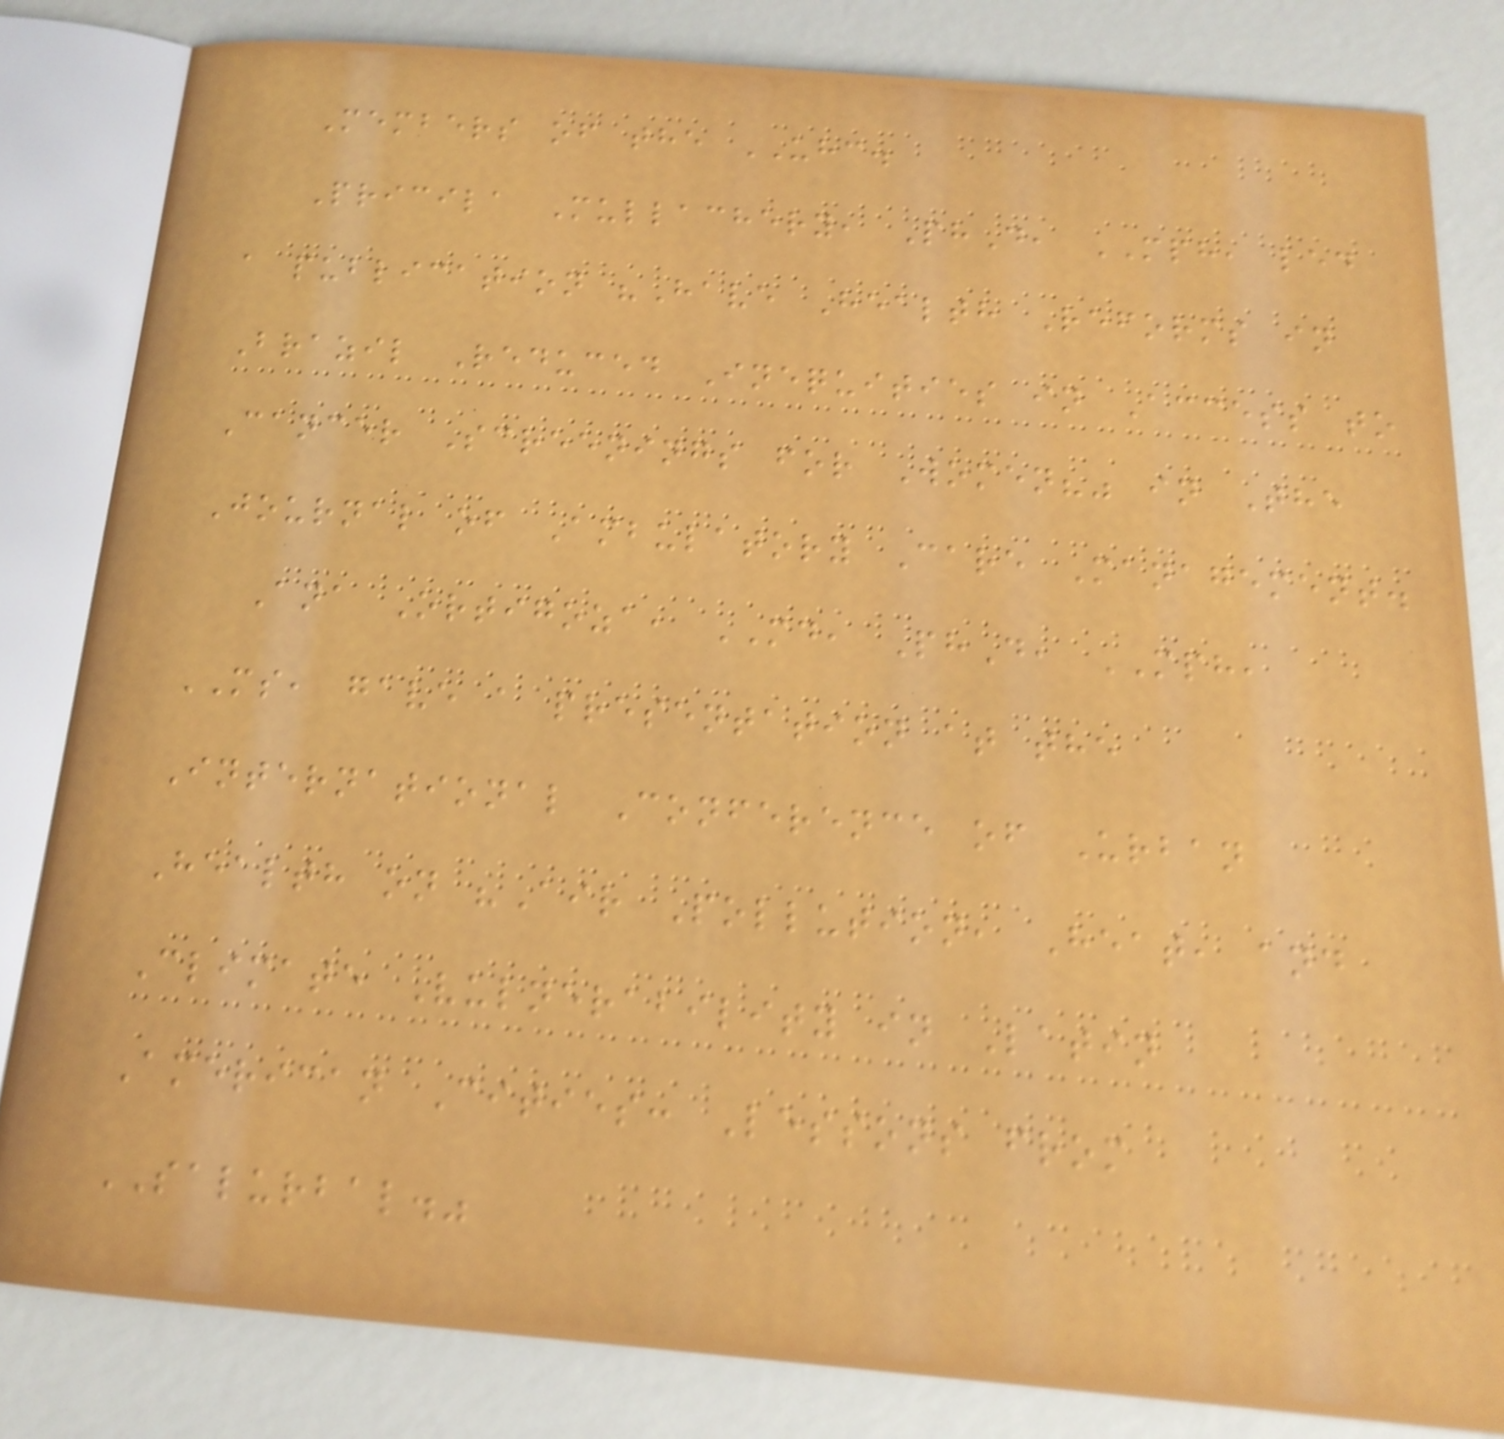Members of the UHC.
Pricila Mullachery, PhD, MPH, led
a publication "Have Health Reforms in
Brazil Reduced Inequities in Access to
Cancer Screenings for Women?" in The
Journal of Ambulatory Care Management.
Ana Ortigoza, MD, PhD, MPH,
MS, gave a presentation at the
International Conference of Urban
Health on "Air Pollution, Heat, and
Climate Vulnerability in Latin
American Cities: Lessons from
SALURBAL."
